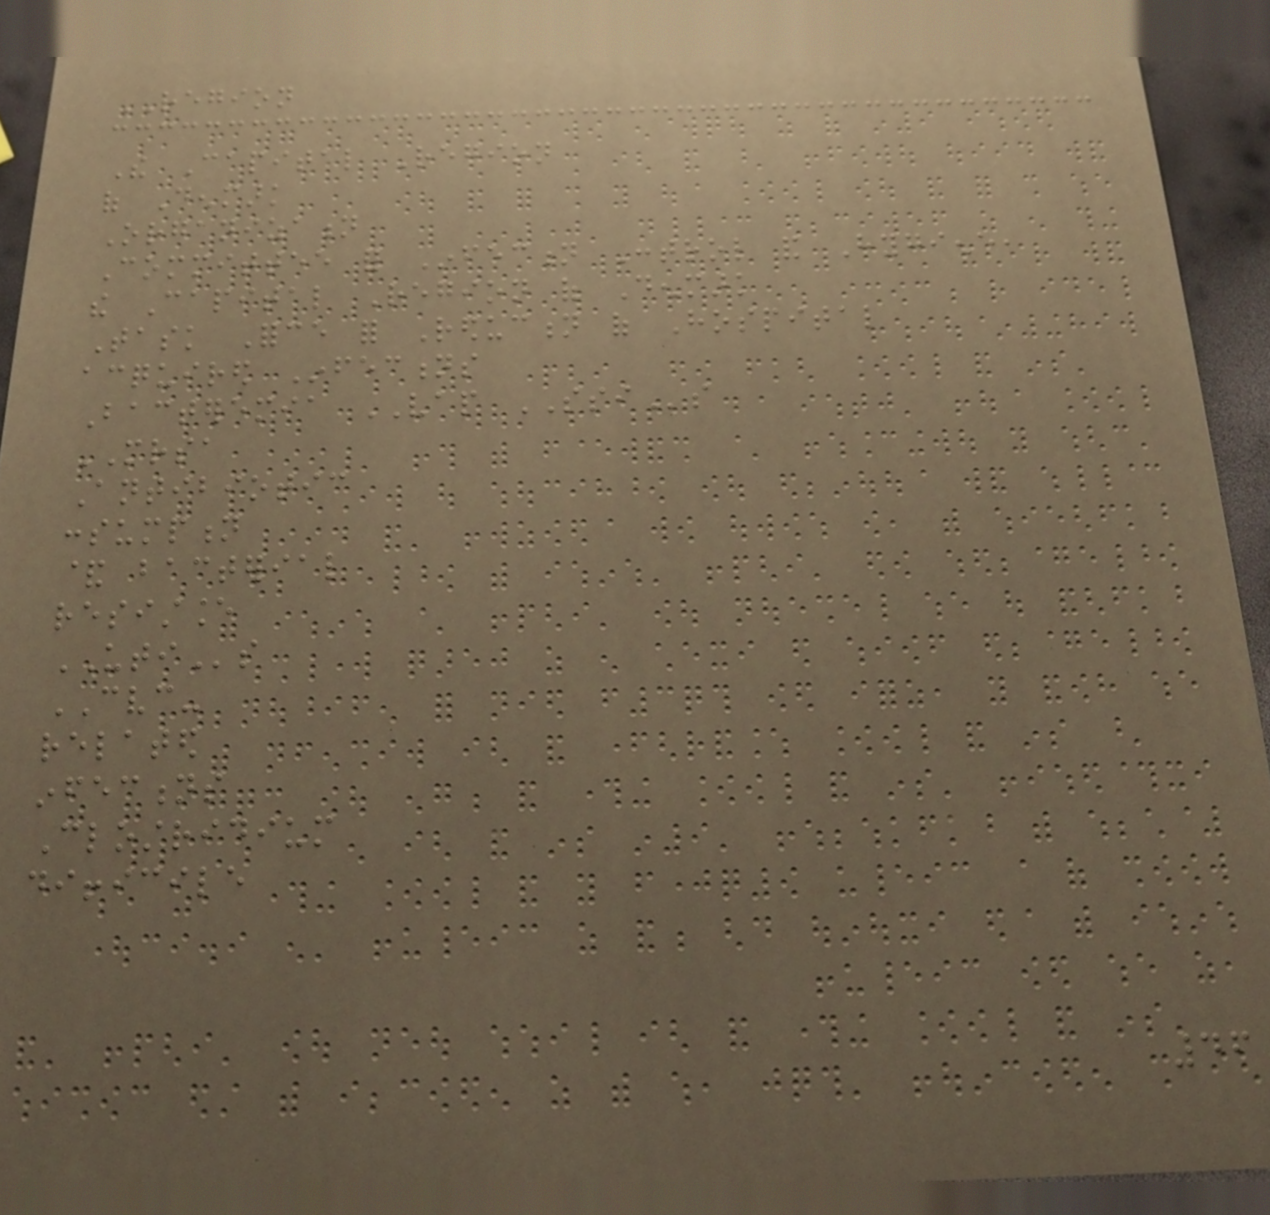REGION
The Capital Region
of Denmark
Organization
Committee for Infection Control and Hygiene,
the Capital Region of Denmark
Task Force for Reduction of Hospital
acquired Infections
Bacteremia VAP SSIs
MRSA
Antibiotic
consumption
& bacterial
resistance
UTIs
CVC-
related
infections
Clostridium
difficile
46
